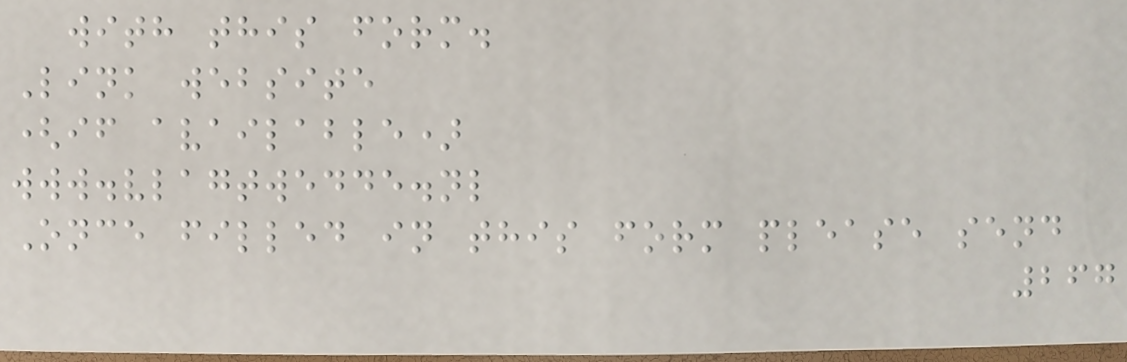with this form.
Link website
(if available)
www.vlagtwedde.nl
Once filled in this form please send
267
